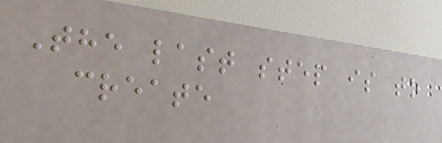The last step is to
create
